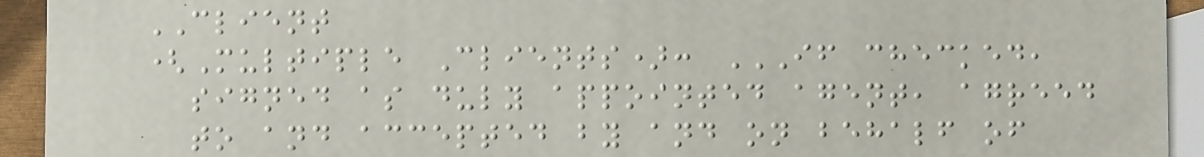CLIENT
(Multiple Clients): IF CHECKED,
SIGNED AS DULY APPOINTED AGENT, AGREED
TO AND ACCEPTED BY AND ON BEHALF OF
